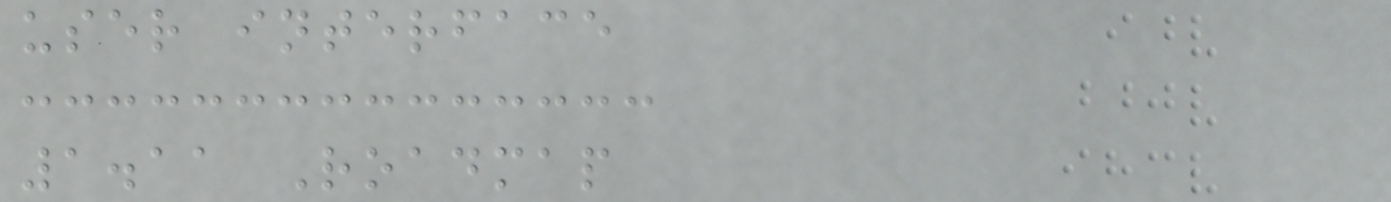user interface
1.11 Roadmap
